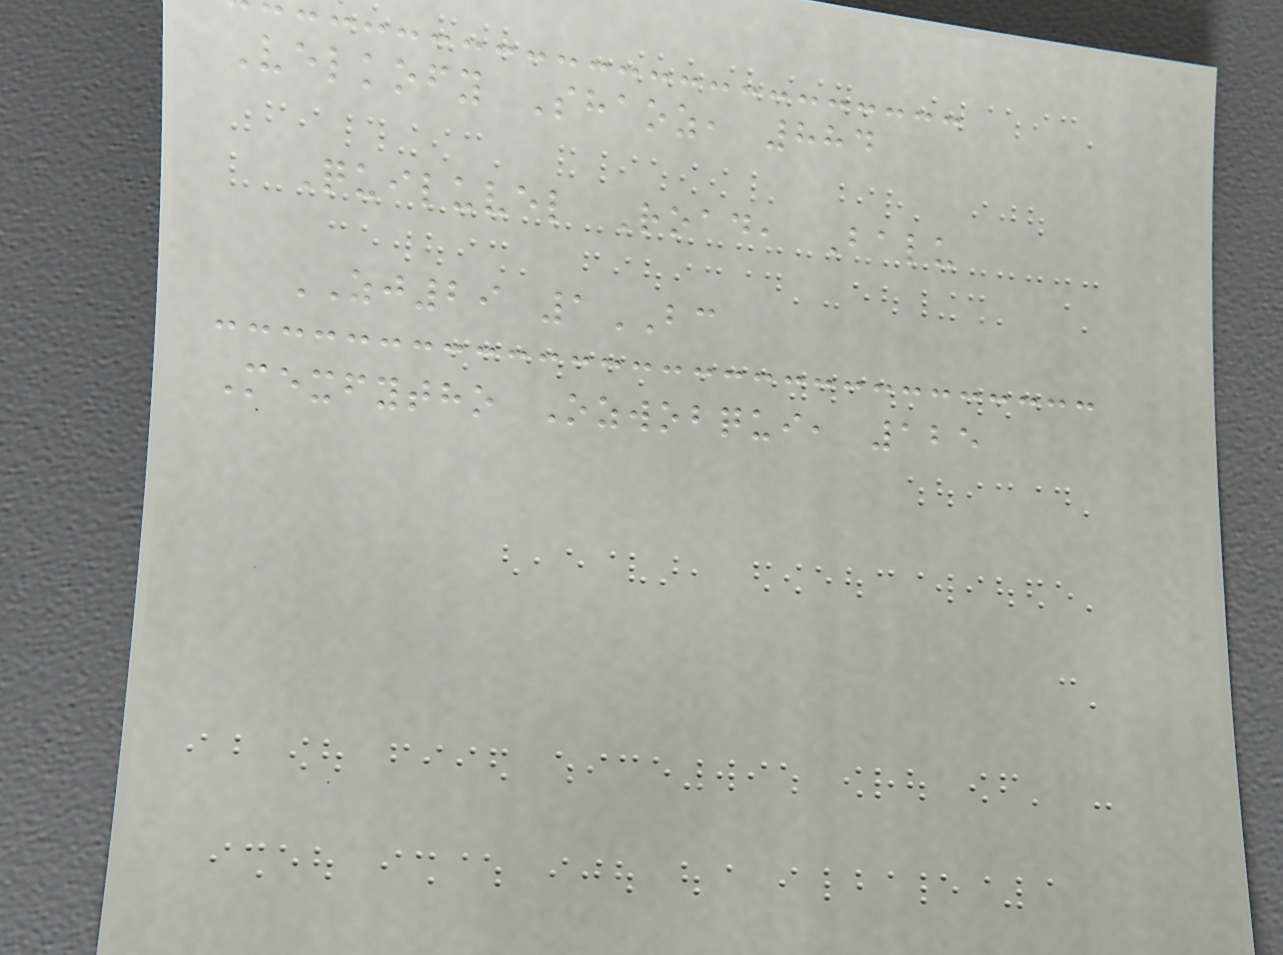Velkofy Shaoz, 884
Quiluvel Road, Balu
ZJ29 1BC
Mexfytho Ozwobqui, 125
